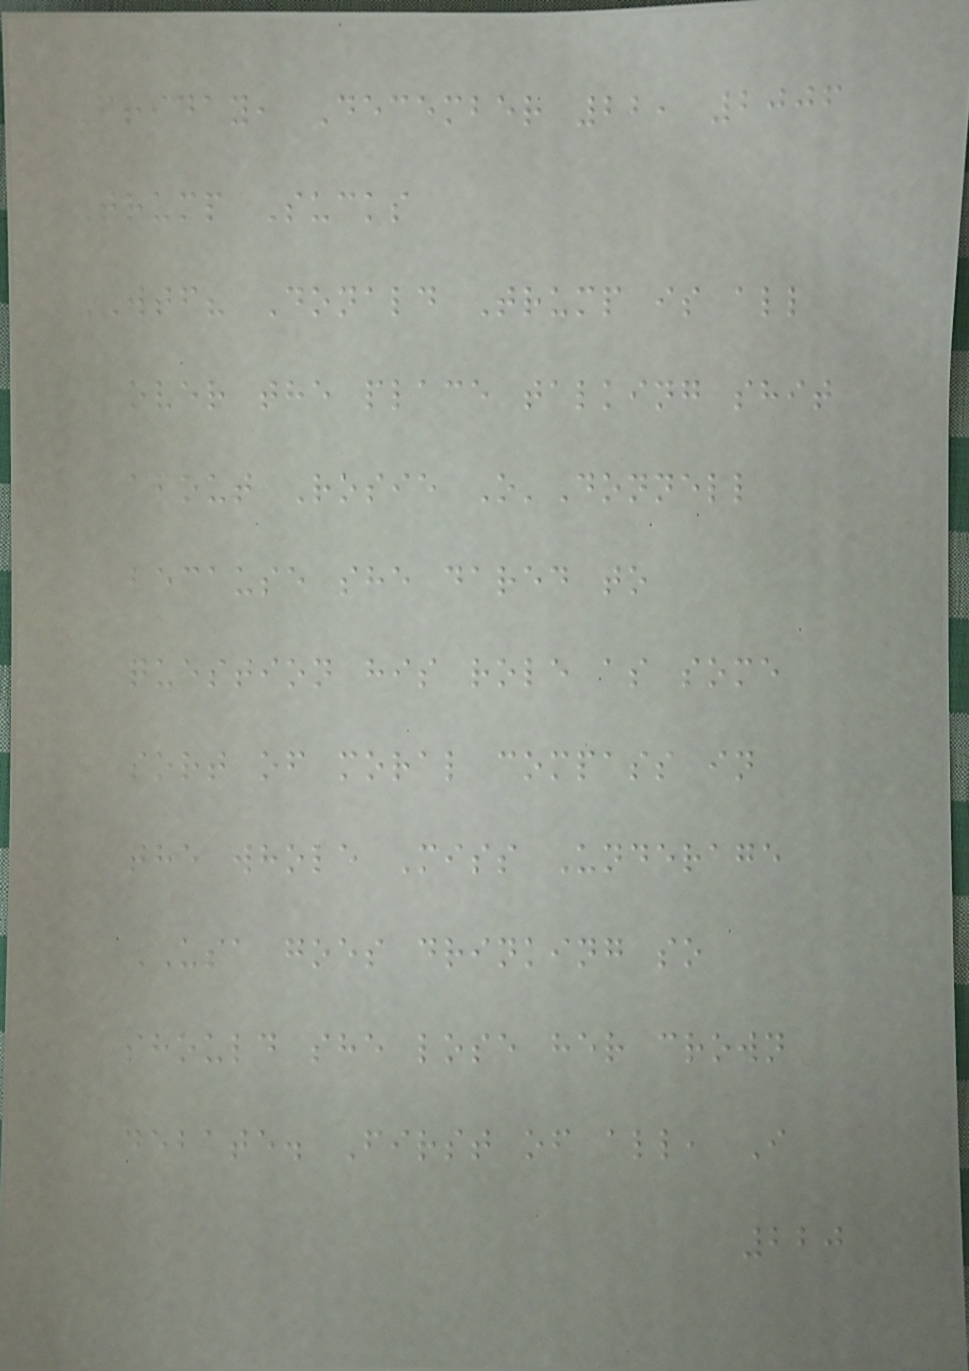Friday, December 22, 2006
Trump Sucks
WTF? Donald Trump is all
over the place talking shit
about Rosie O'Donnell
because she dared to
question his role as some
sort of moral compass in
the whole Miss Underage
USA goes drinking so
should she lose her crown
debate. First of all, I
220
